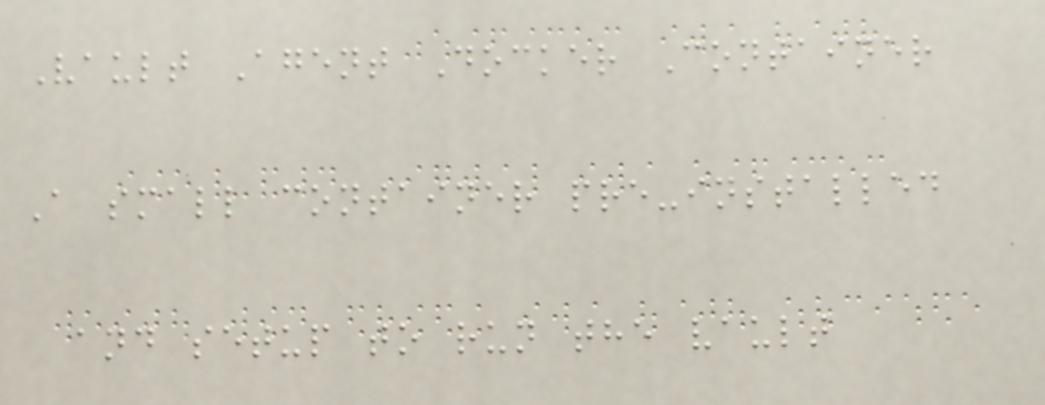Vault Agent Docker Container
A small container pre-installed
and setup to run the vault
